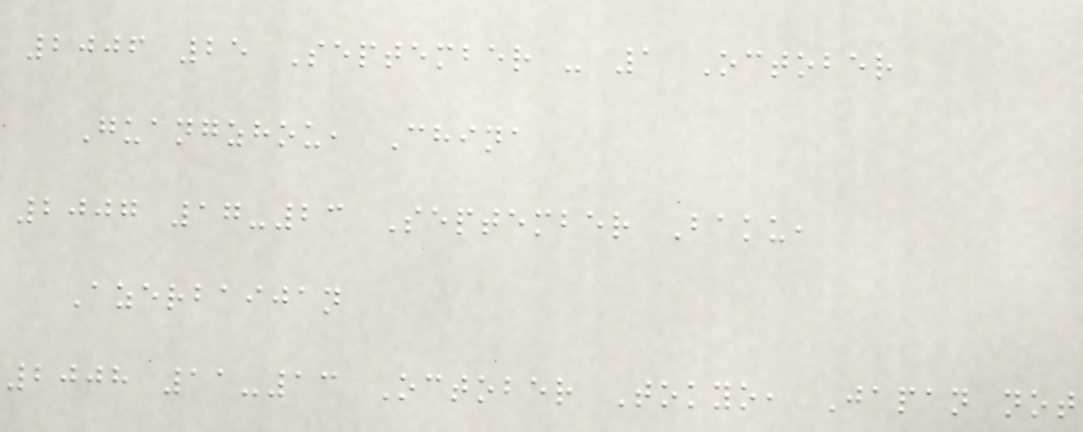2006 25 September - 1 October
Guangzhou, China
2007 17-23 September Baku,
Azerbaijan
2008 11-13 October Tokyo, Japan not
